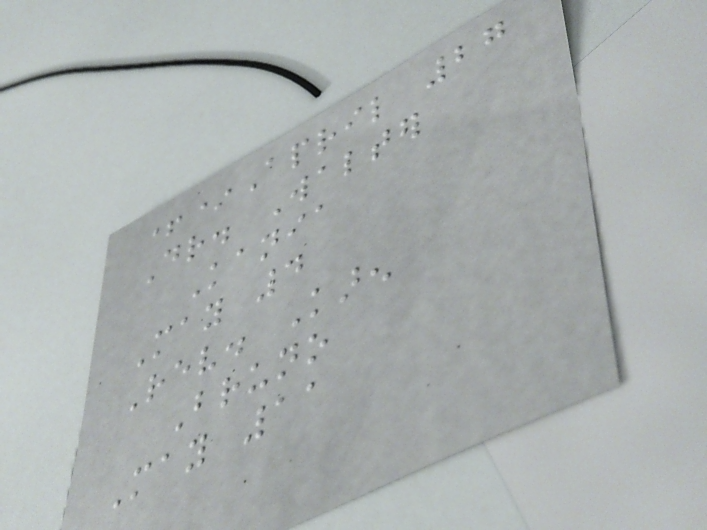+*April 27
Dr. Walter
Kania
May 4
Rev. Karen
Bruno
May 11
